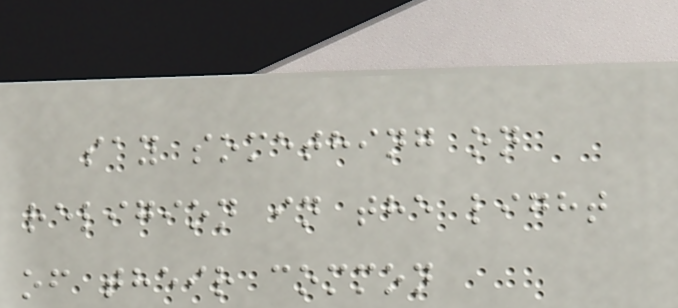say something on
religion in the light
of their common
